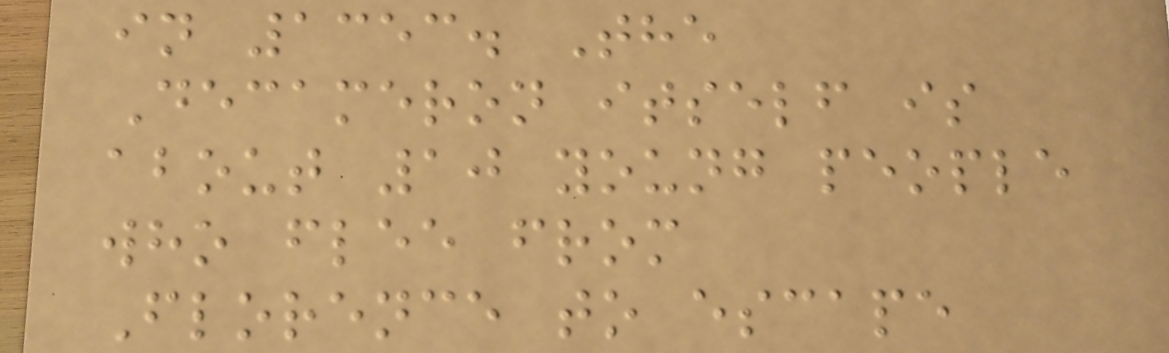in 1353. The
Decameron itself is
about 10 young people
who flee from
Florence to escape
